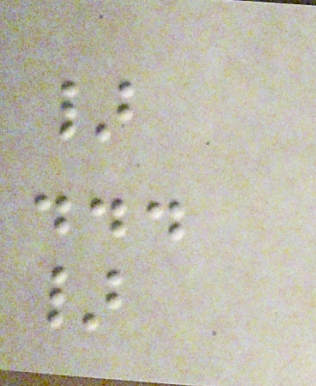}
...
}
